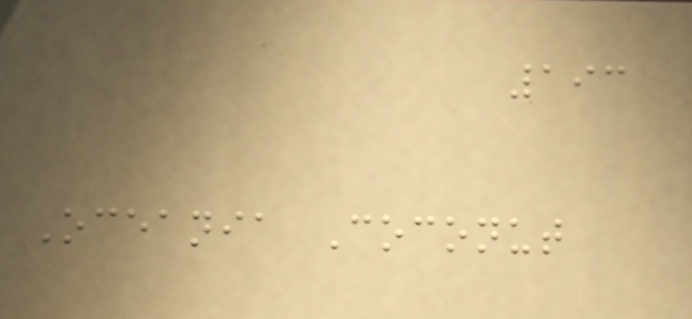193
Oceania Coconut
